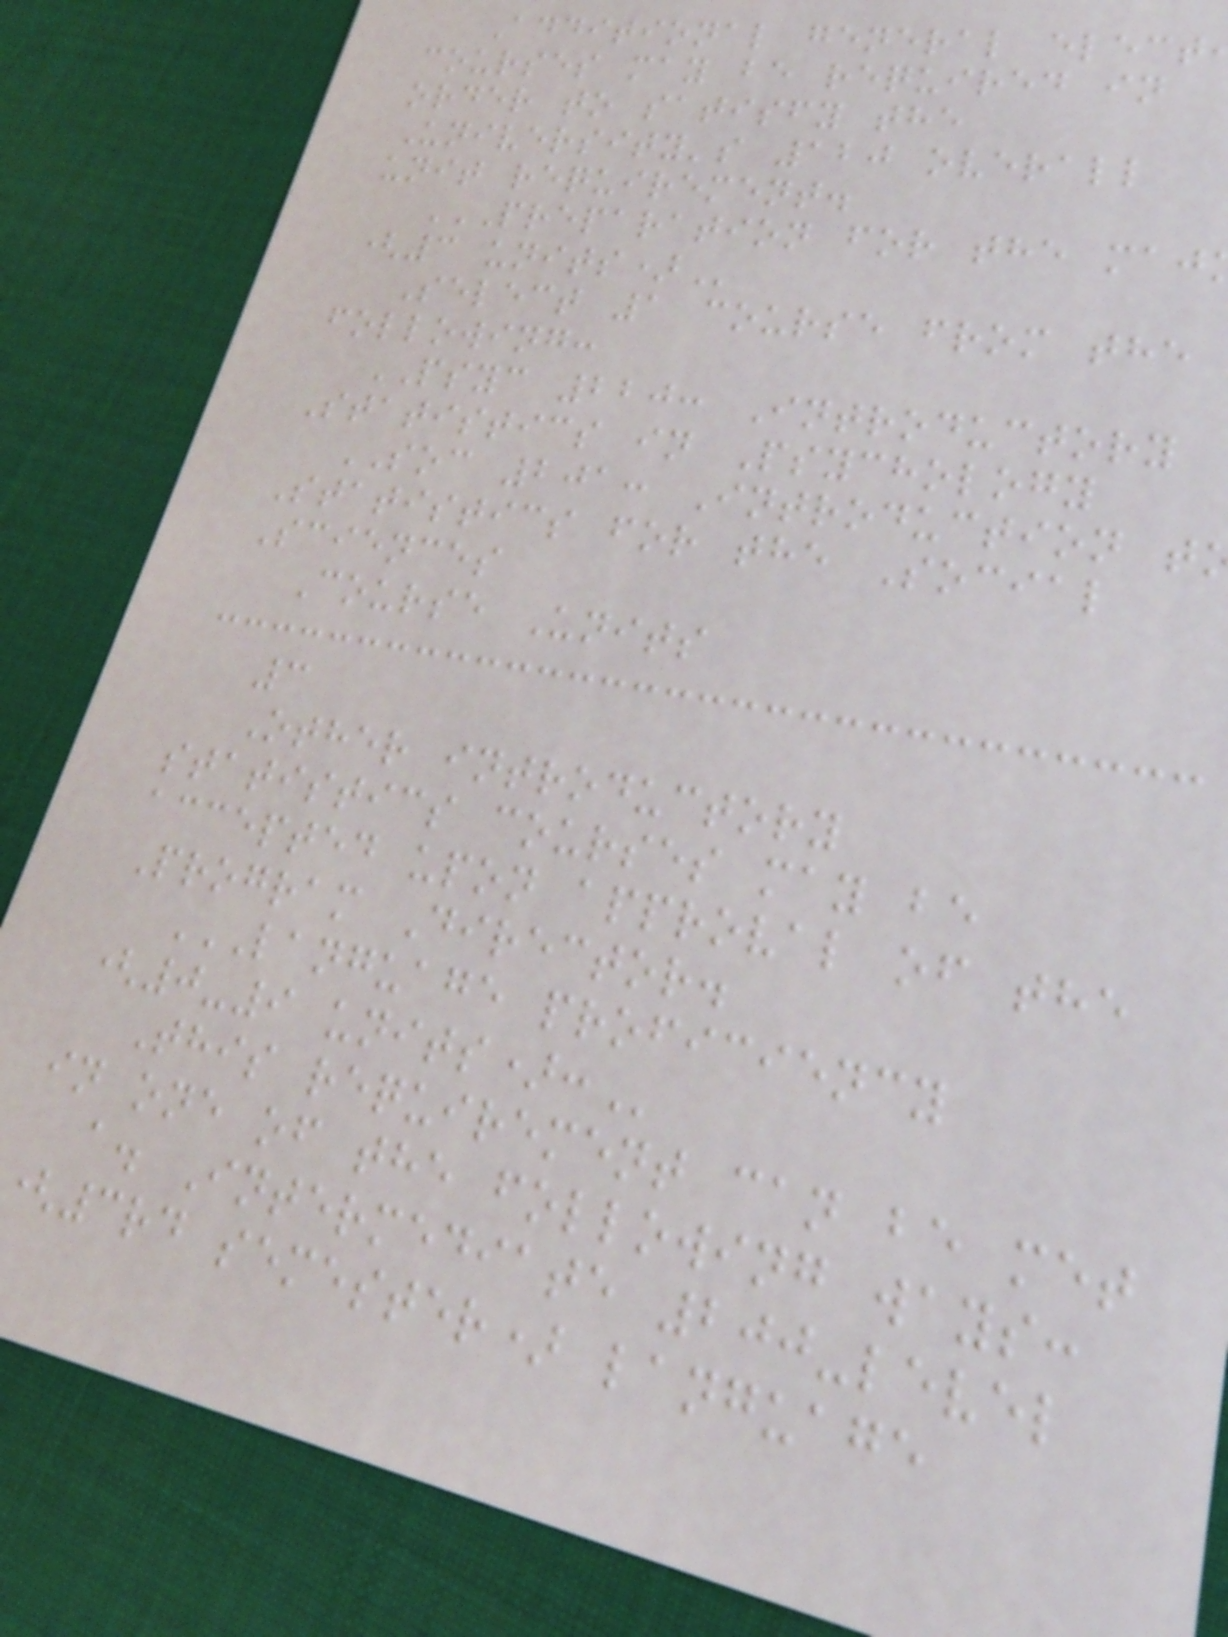Additional general elect
courses may be required in
order to satisfy the
University's 120 overall
unit requirement.
(3
Select 1 course from the
following:
PSYC 220: Introductory
Statistics in Psychology
SOC 201: Introduction t
Statistics for the Social
Sciences
Course Units
3
Other introductory
statistics courses may be
accepted upon approval of the
Program Director.
LANGUAGE PROFICIENCY
(0-9
This requirement can be met
in one of the following ways:
a. Intermediate 200-level
3rd semester) language
